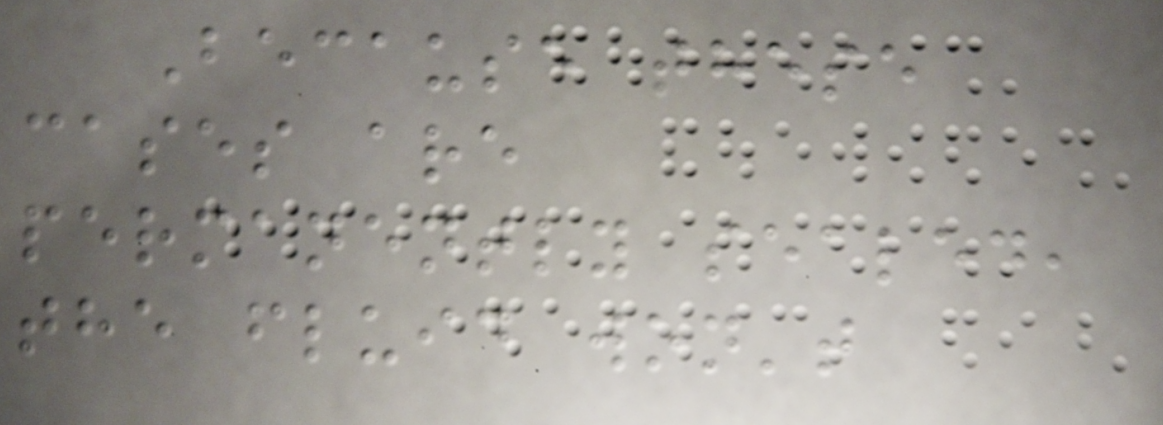Because these
cases are
permanently sealed,
the fluid won't
